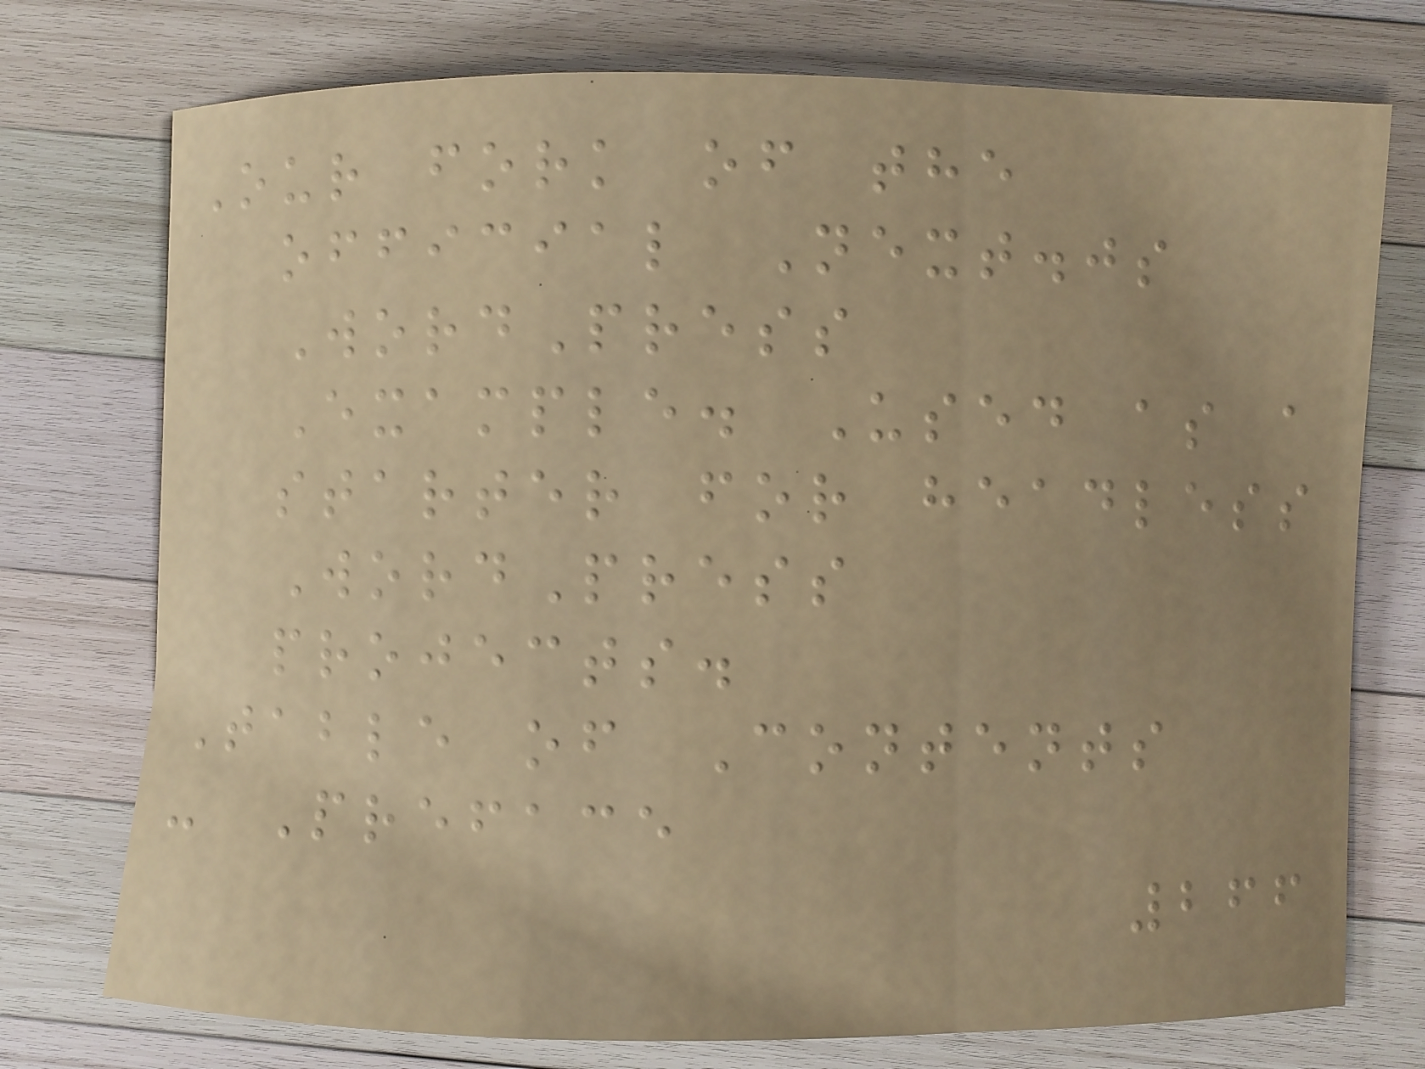Our fork of the
official Next.js
WordPress
Example. Used as a
starter for headless
WordPress
projects.
Table of Contents
- Preface
266
